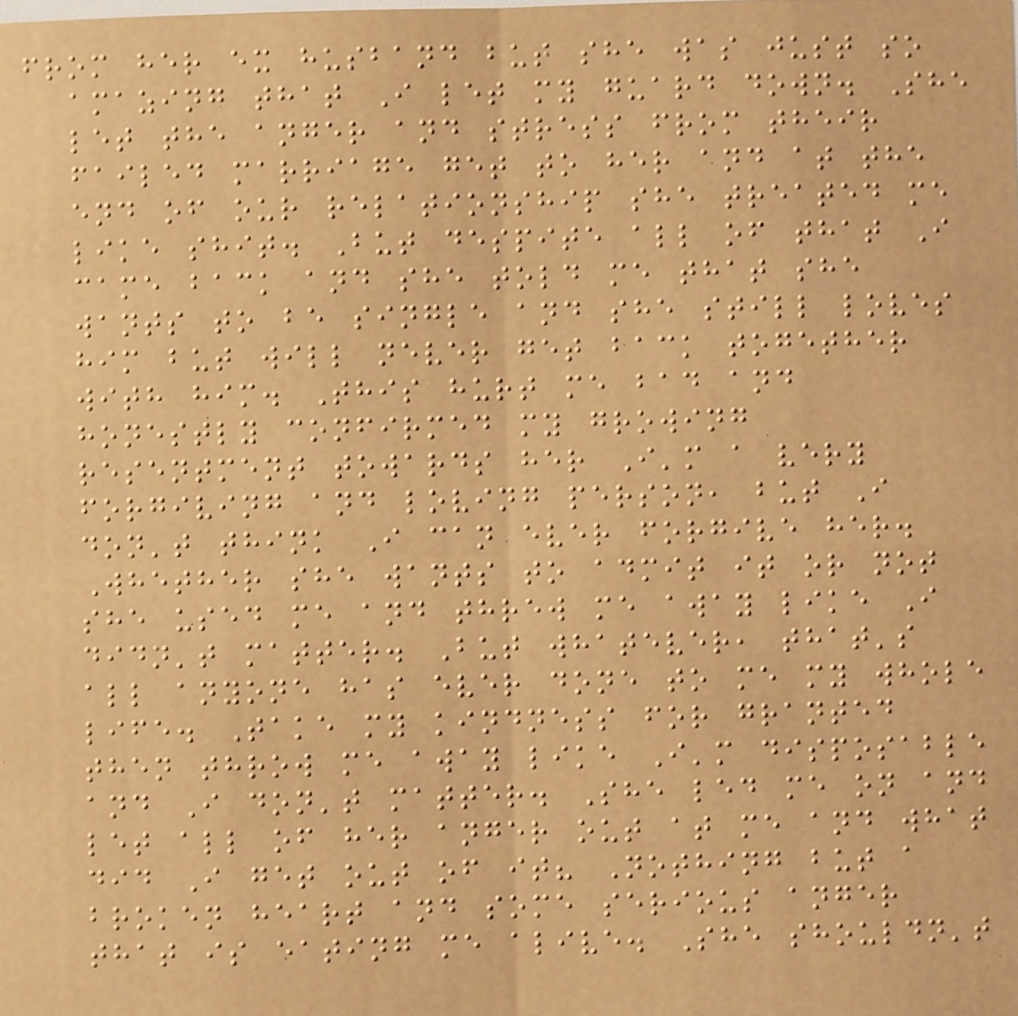from her ex husband but she was just so
amazing that I let my guard down. She
let the anger and stress from their
failed marriage get to her and at the
end of our relationship she treated me
like shit. But despite all of that I
came back and she told me that she
wants to be single and she still loves
him but will never get back together
with him. This hurt me bad and
honestly confirmed my growing
resentment towards her I'm a very
forgiving and loving person, but I
don't think I can ever forgive her.
Whether she wants to admit it or not
she used me and threw me away like I
didn't matter. But whatever, that's
all anyone has ever done to me my whole
life. Take my kindness for granted
then throw me away like I'm disposable
and I don't matter. She led me on and
let all of her anger out at me and what
did I get out of it? Nothing but a
broken heart and some serious anger
that is eating me alive. She shouldn't
